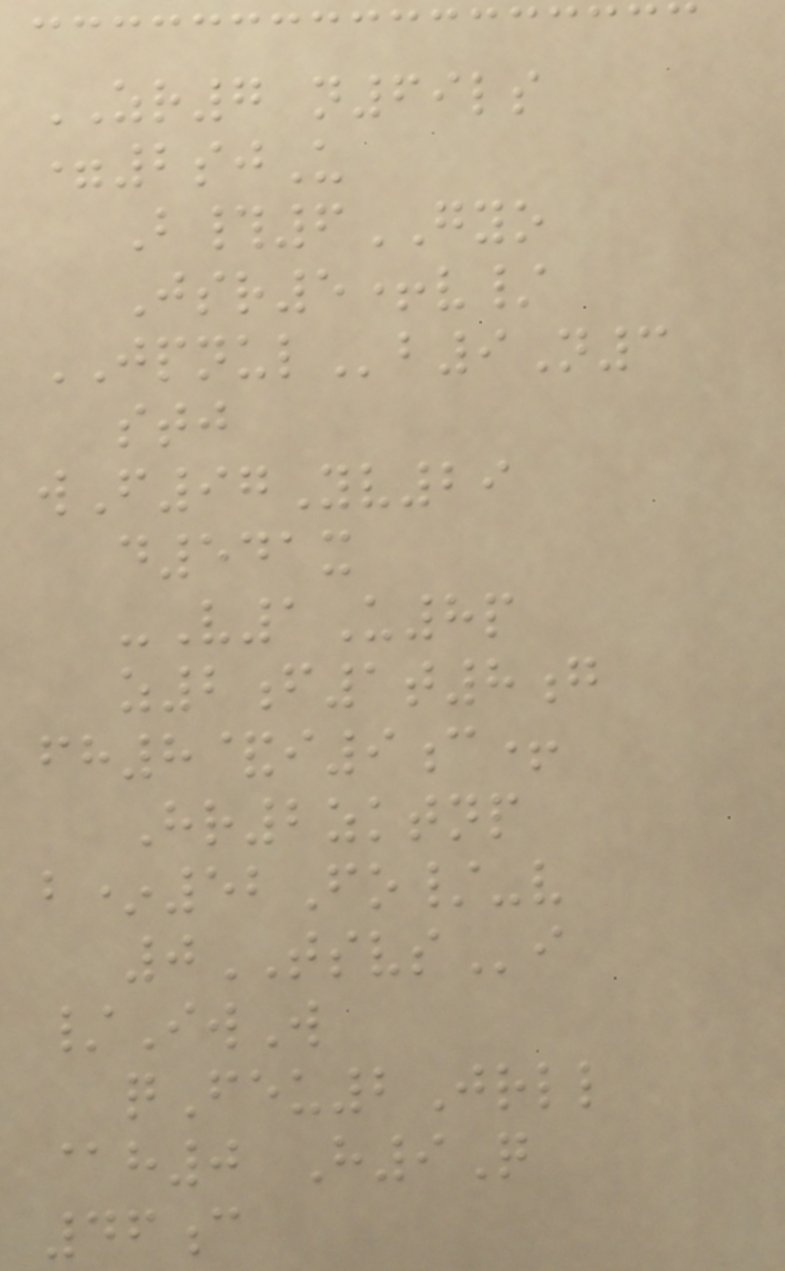ZR7 n69ls
=2sjU
B#6GYO
Jsr5+v/
JPNULb9N3
stj
wF97Yv29
d541x
-V1U8p
z2f1t8g
fh8&i9c+
Hr2zktnp
b*52Fo/-v
0TSVSi
/IwW
qFeu2Jrll
@h0 H9Q
46c
